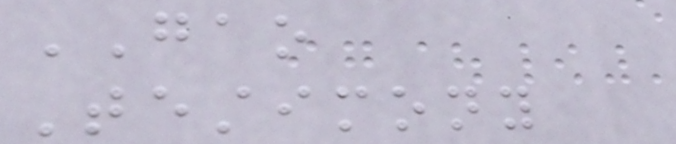GAO
Testimony
